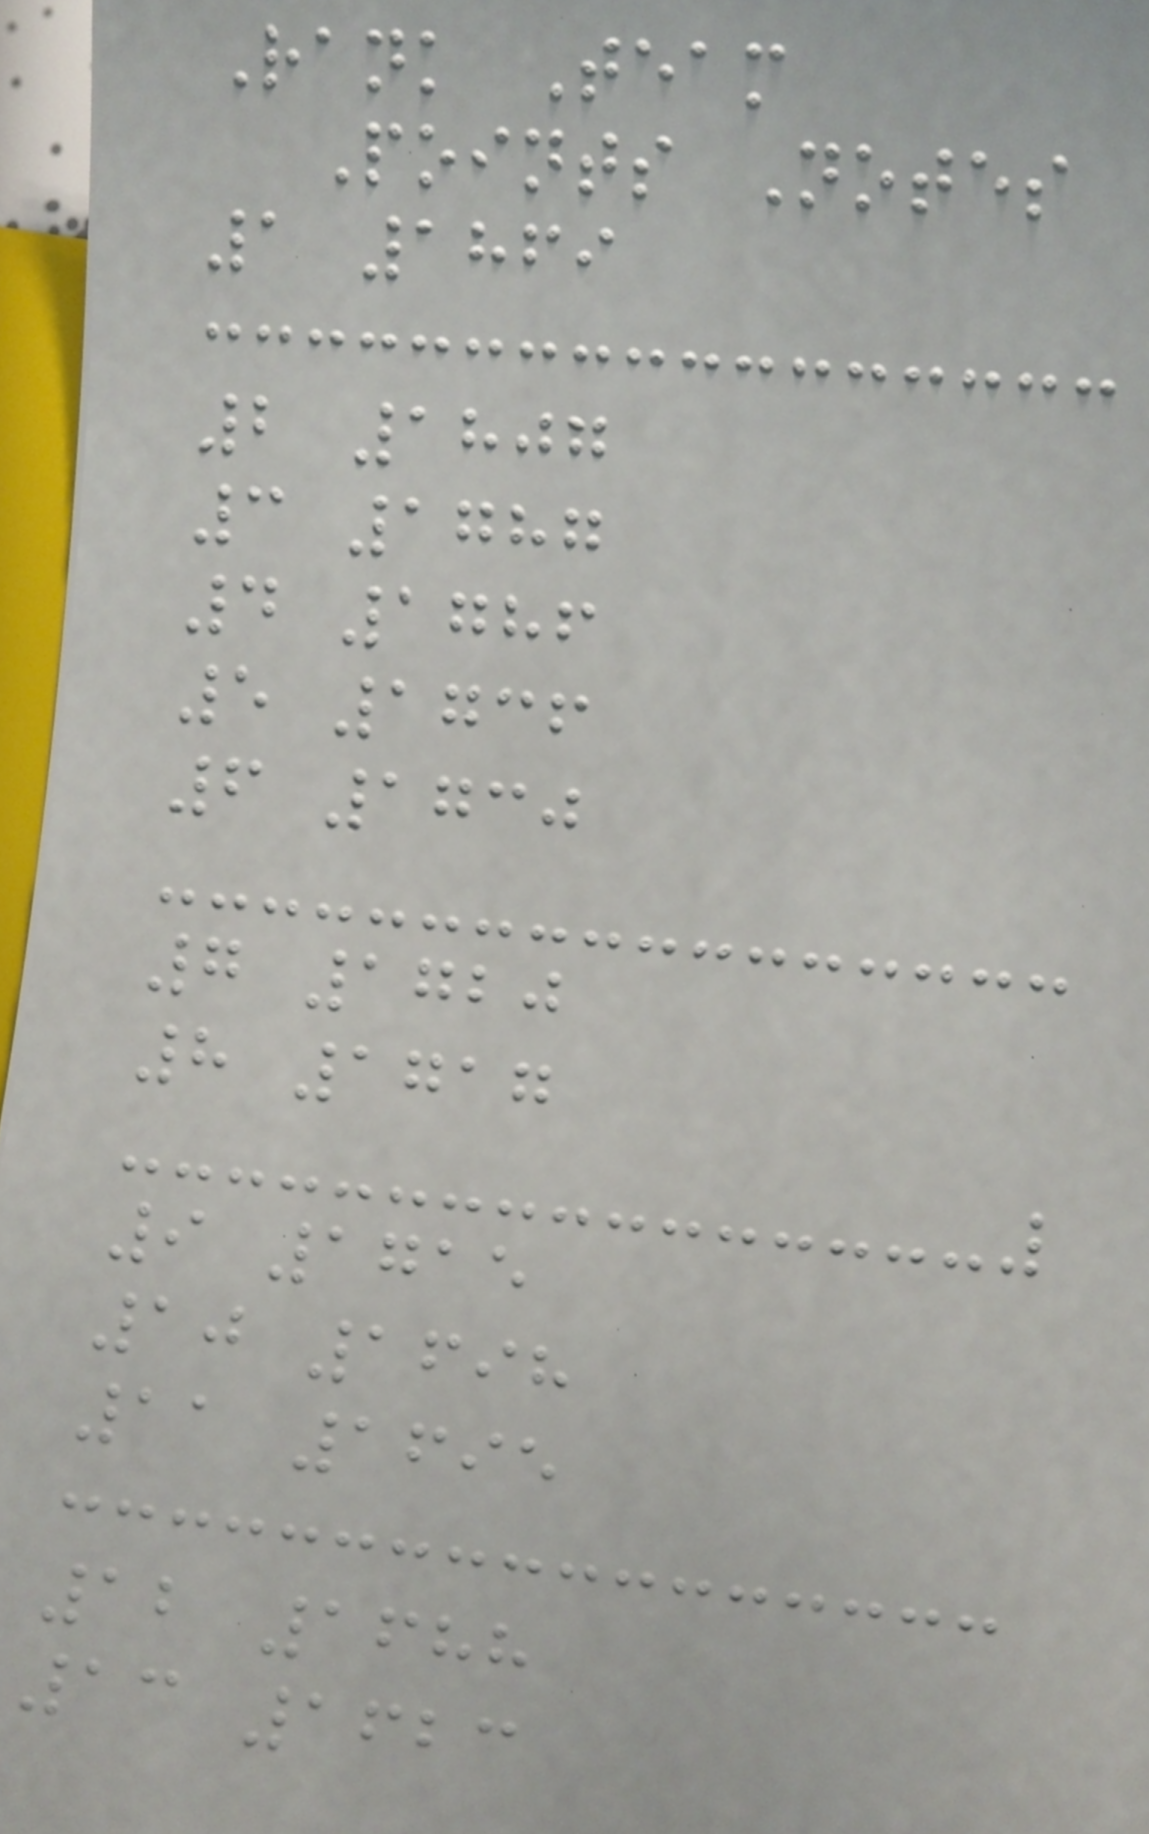Rank Team
Points Notes
1 1869
2 1807
3 1787
4 1786
5 1736
6 1730
7 1720
8 1717
9 1715
10 1698
11 1695
12 1688
13 1623
